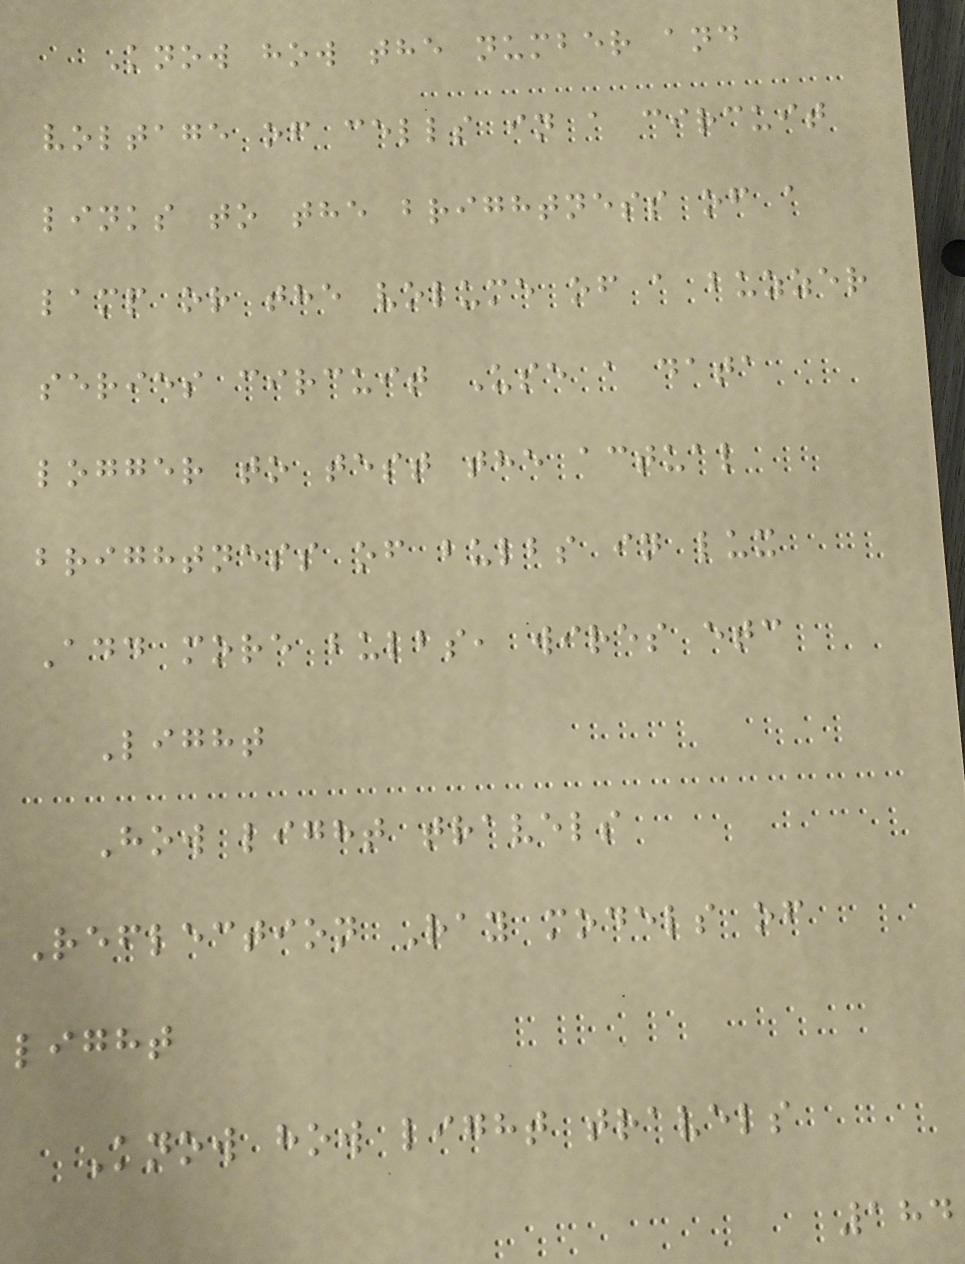Know how the number and
voltage of cells in a circuit
links to the brightness of a
lamp or the volume of a buzzer
series circuit Use a data
logger to test the actual
brightness of bulbs in lux
Add more bulbs, wires etc
Light
How light travels
Reflection Ray models of
light
Know how light travels
184
